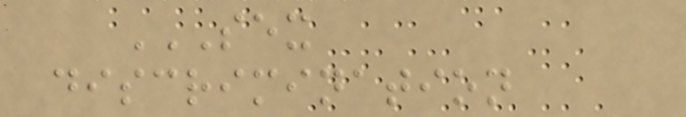SEX
DISCRIMINATION
